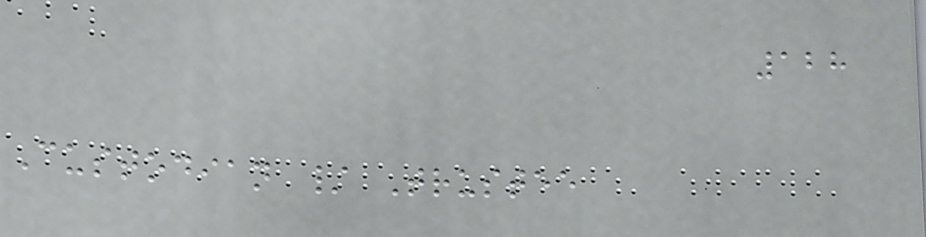128
Custodian / Trustee
